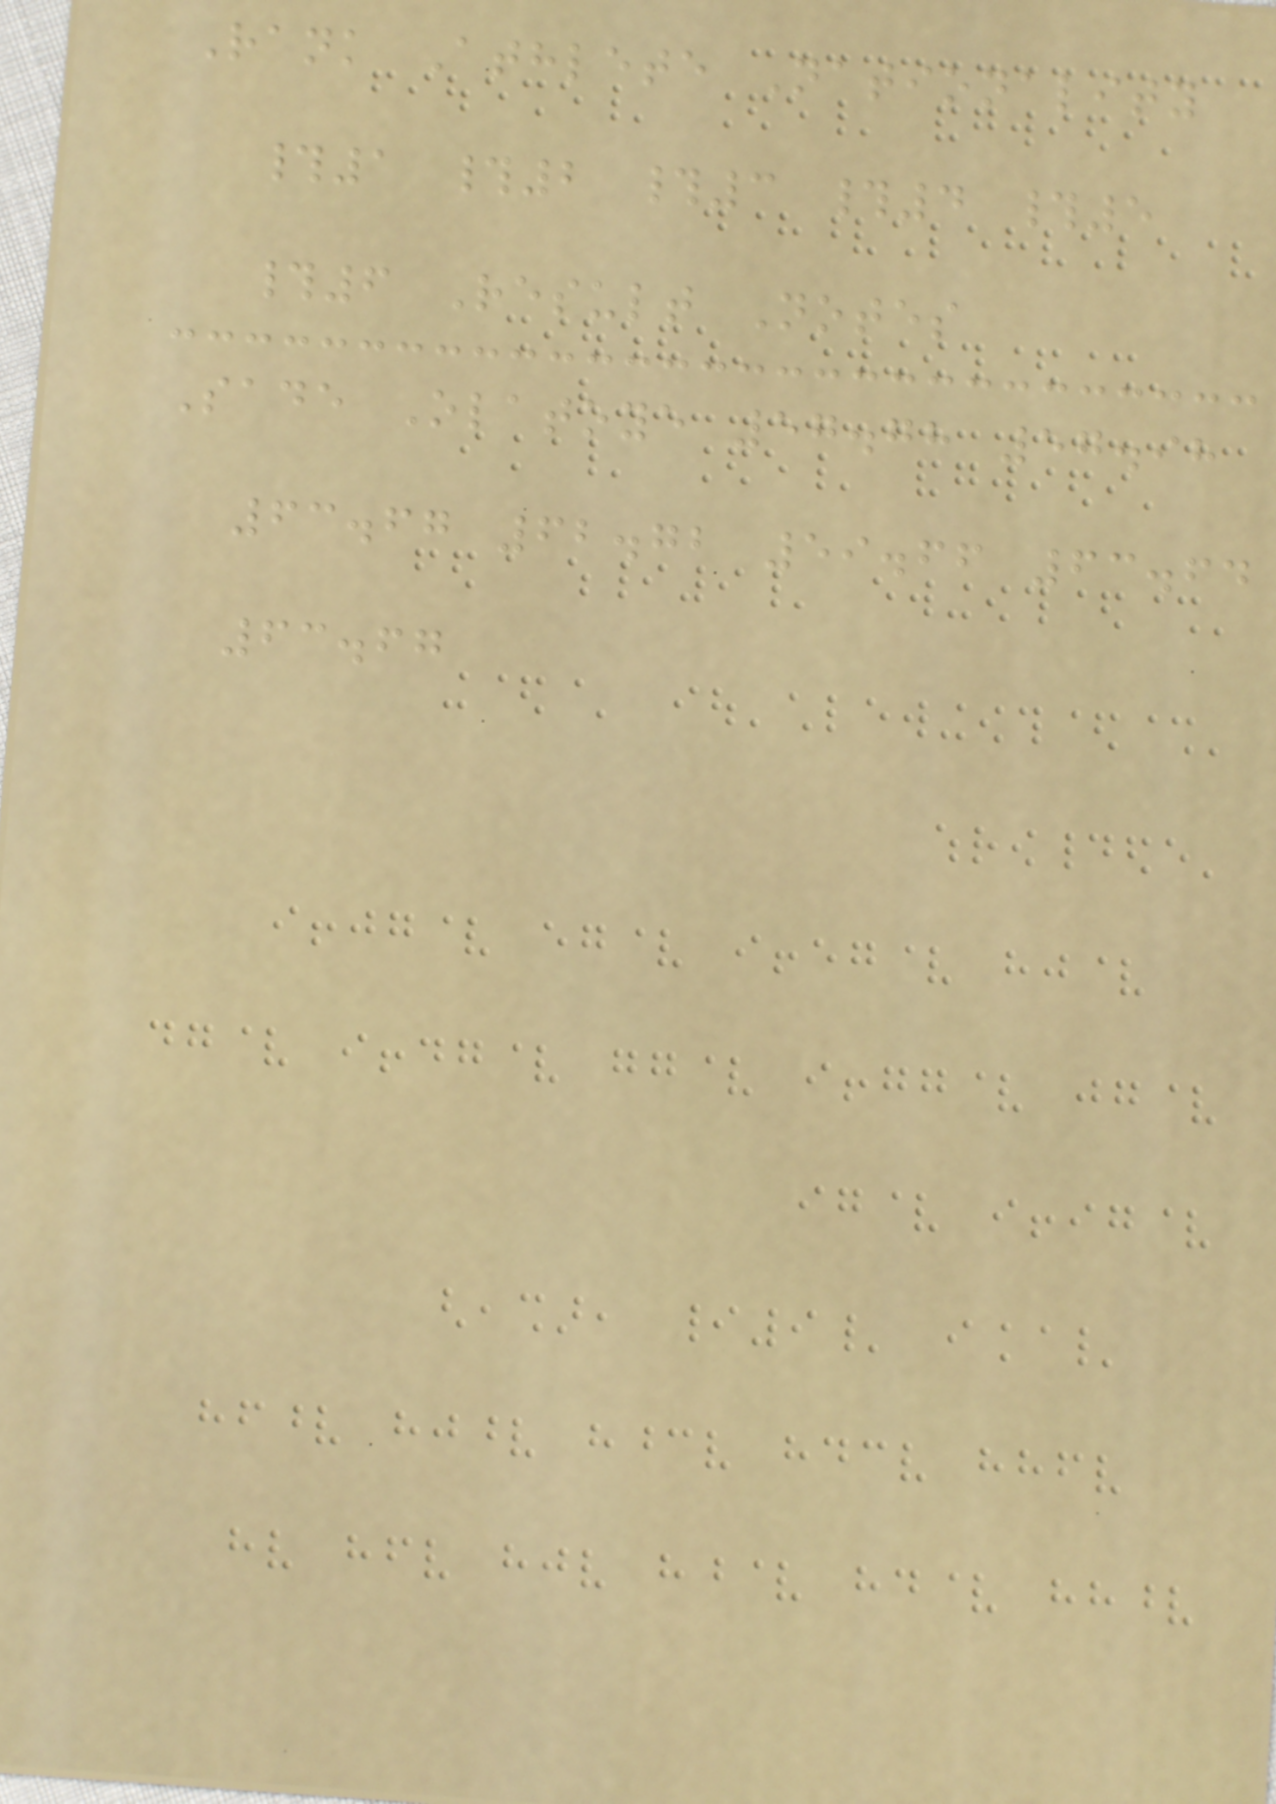Rank Athlete Nationality
#1 #2 #3 #4 #5
#6 Result Notes
Sade Olatoye 57.78 57.98
63.67 62.72 59.66 63.64
63.67
